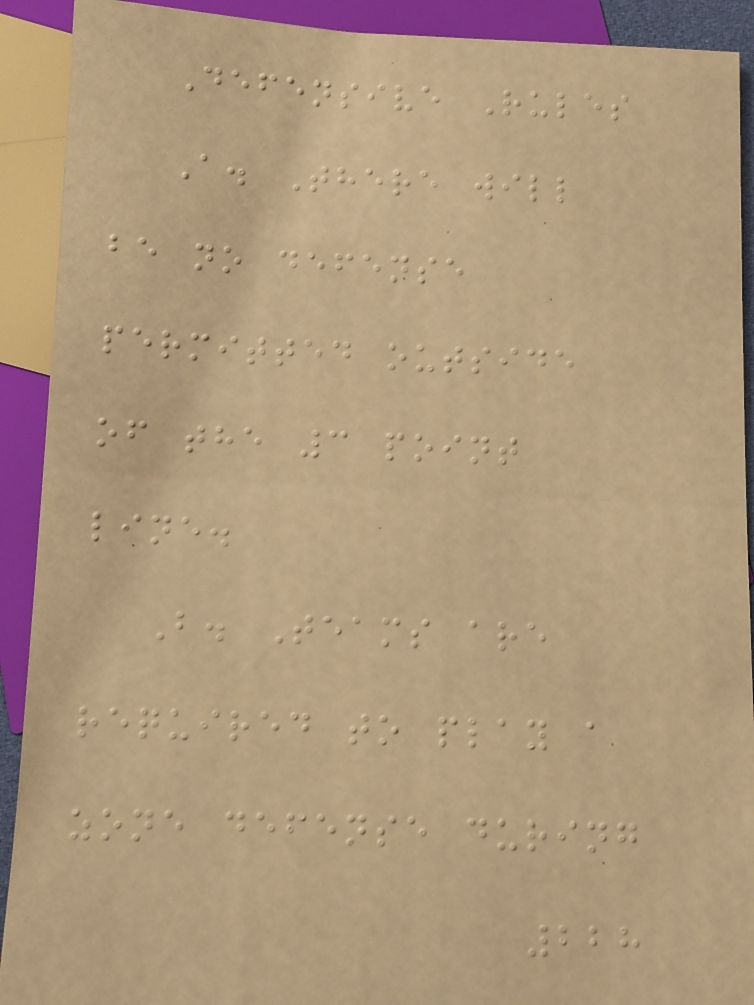Defensive Rules
A. There will
be no defense
permitted outside
of the 3 point
line.
B. Teams are
required to play a
zone defense during
228
